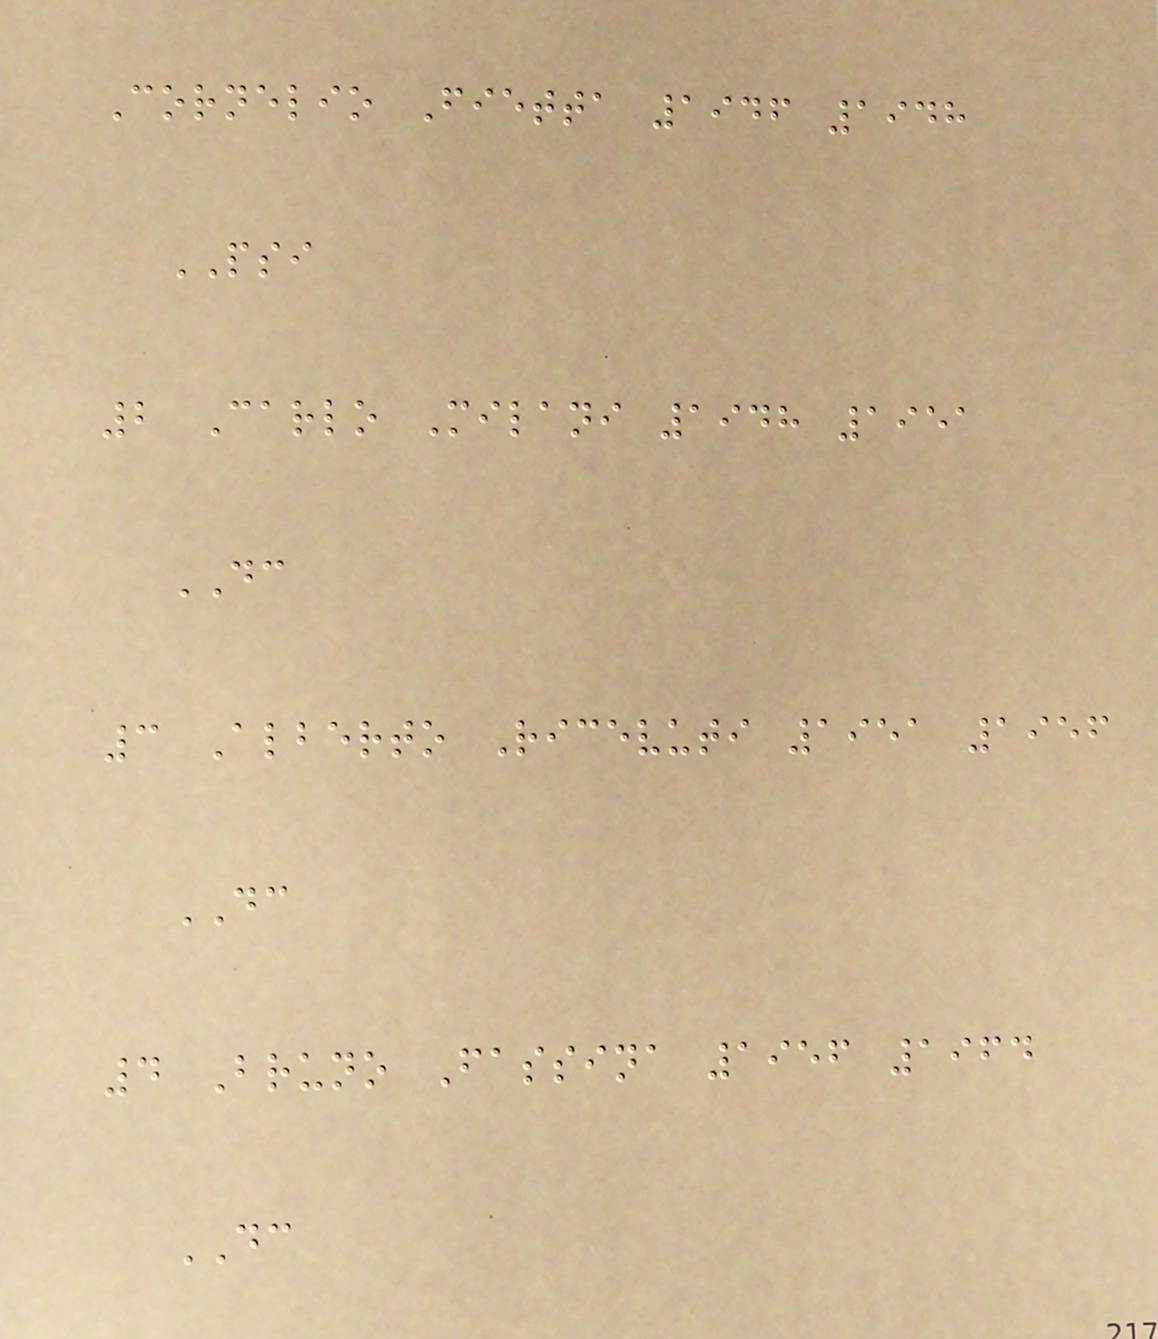Cornelio Fietta 1946 1948
PSI
2 Carlo Milani 1948 1951
DC
3 Alberto Ricevuti 1951 1956
DC
4 Bruno Fassina 1956 1964
DC
